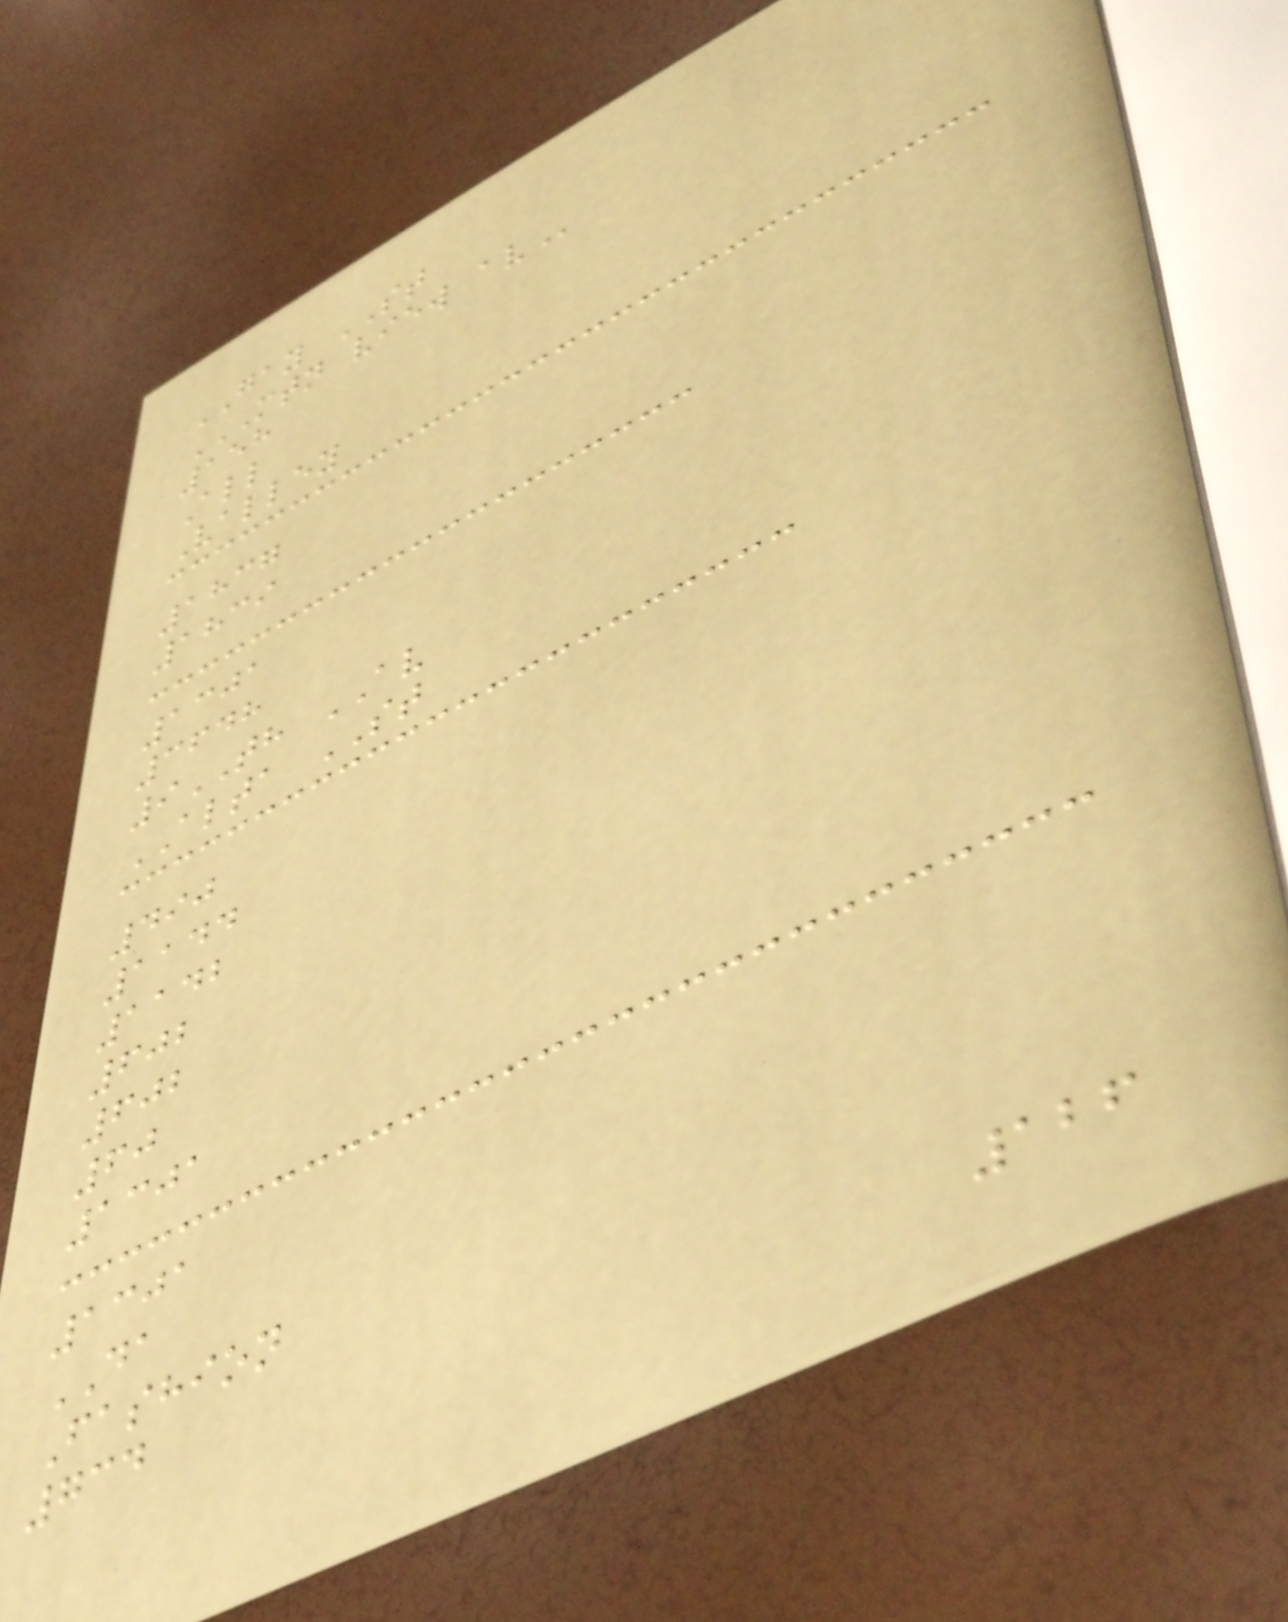GAY ST
MTN VIEW AV
158
All
Valley
1837
1839
1301
3648
9TH AV
ALTA ST
490
1144
1142
602
602
60
1301
1301
DA
Fashion
734
126
